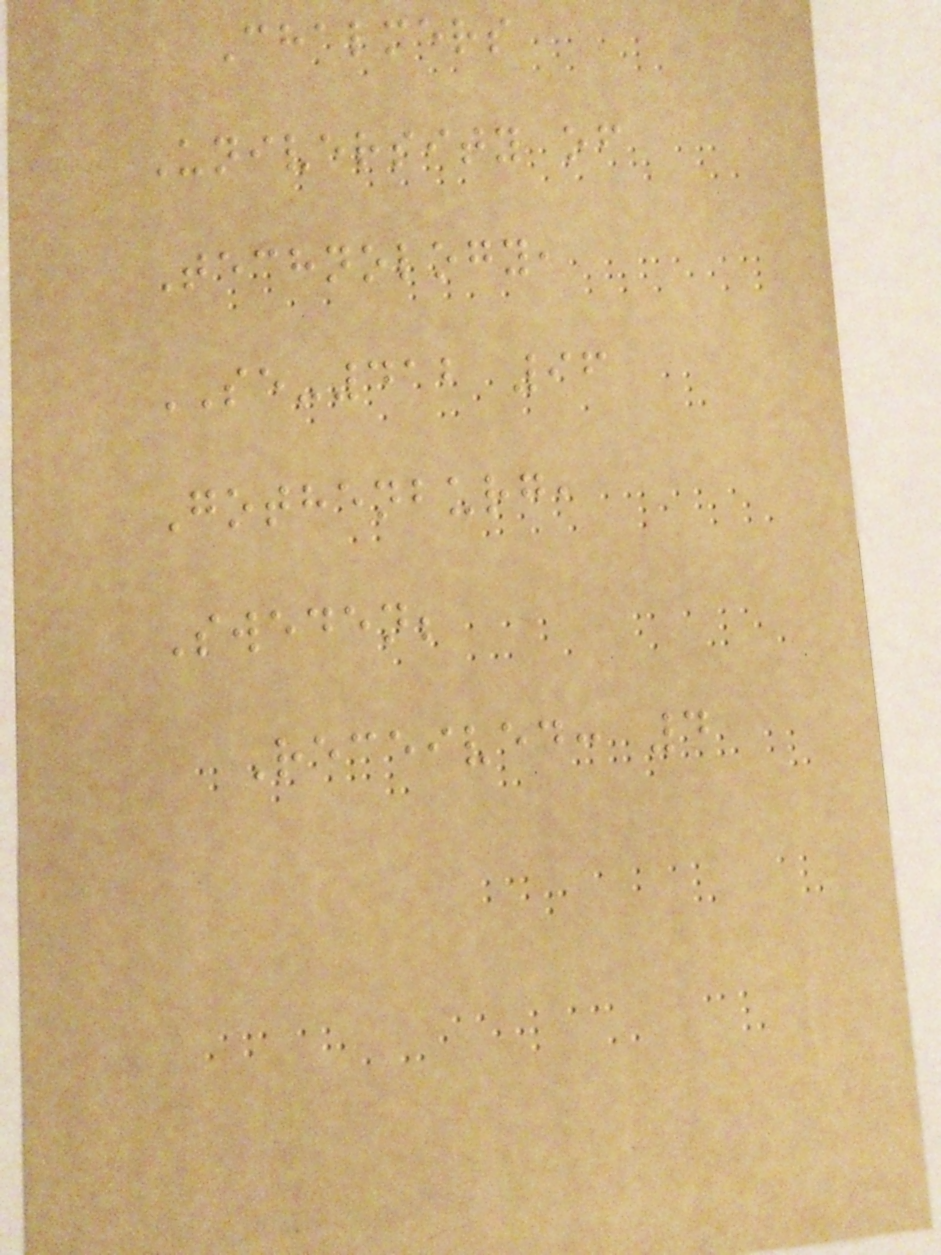Chalmers
University of
Technology,
SE-412 96
Gothenburg,
Sweden;
Received: 4
